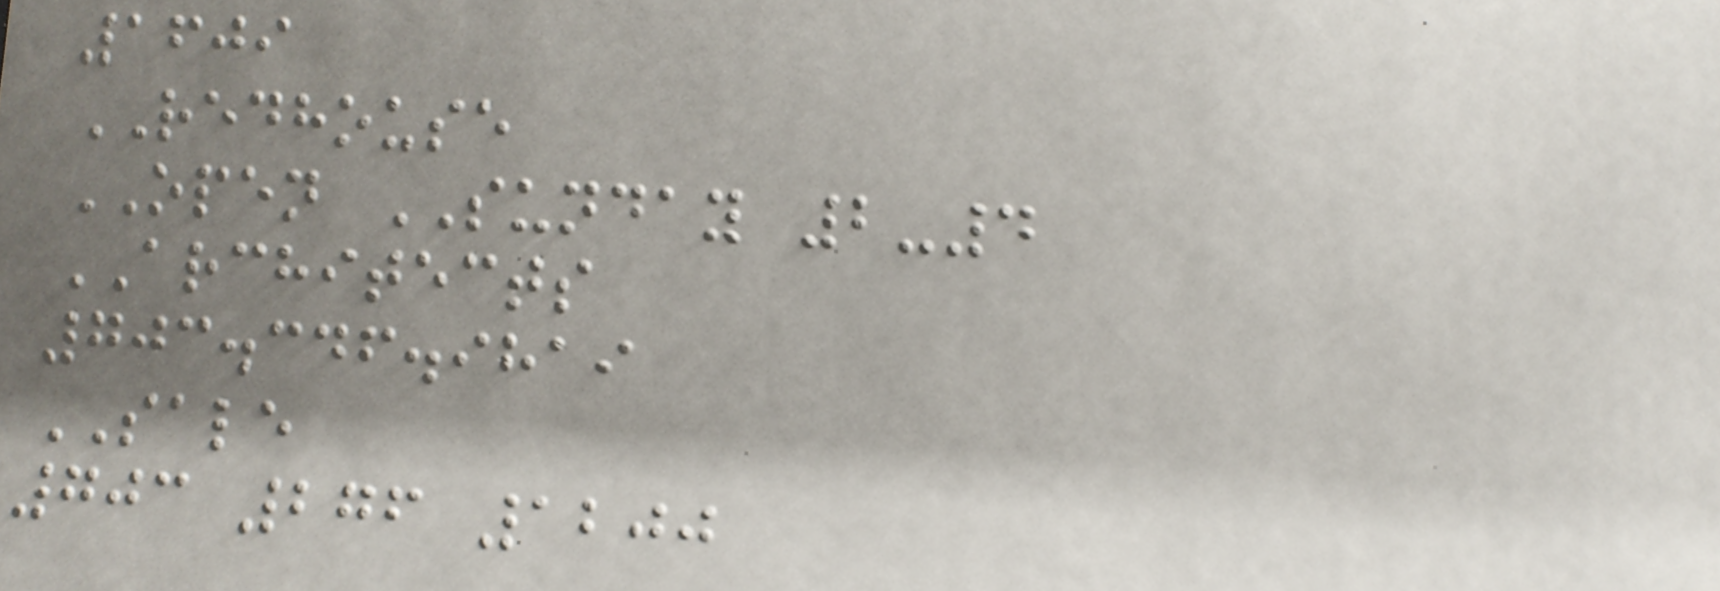1609
REDHOUSE
OPEN SUNDAY 2-4
ARCHITECTS
703.346.9819
SALE
703 276 1200
